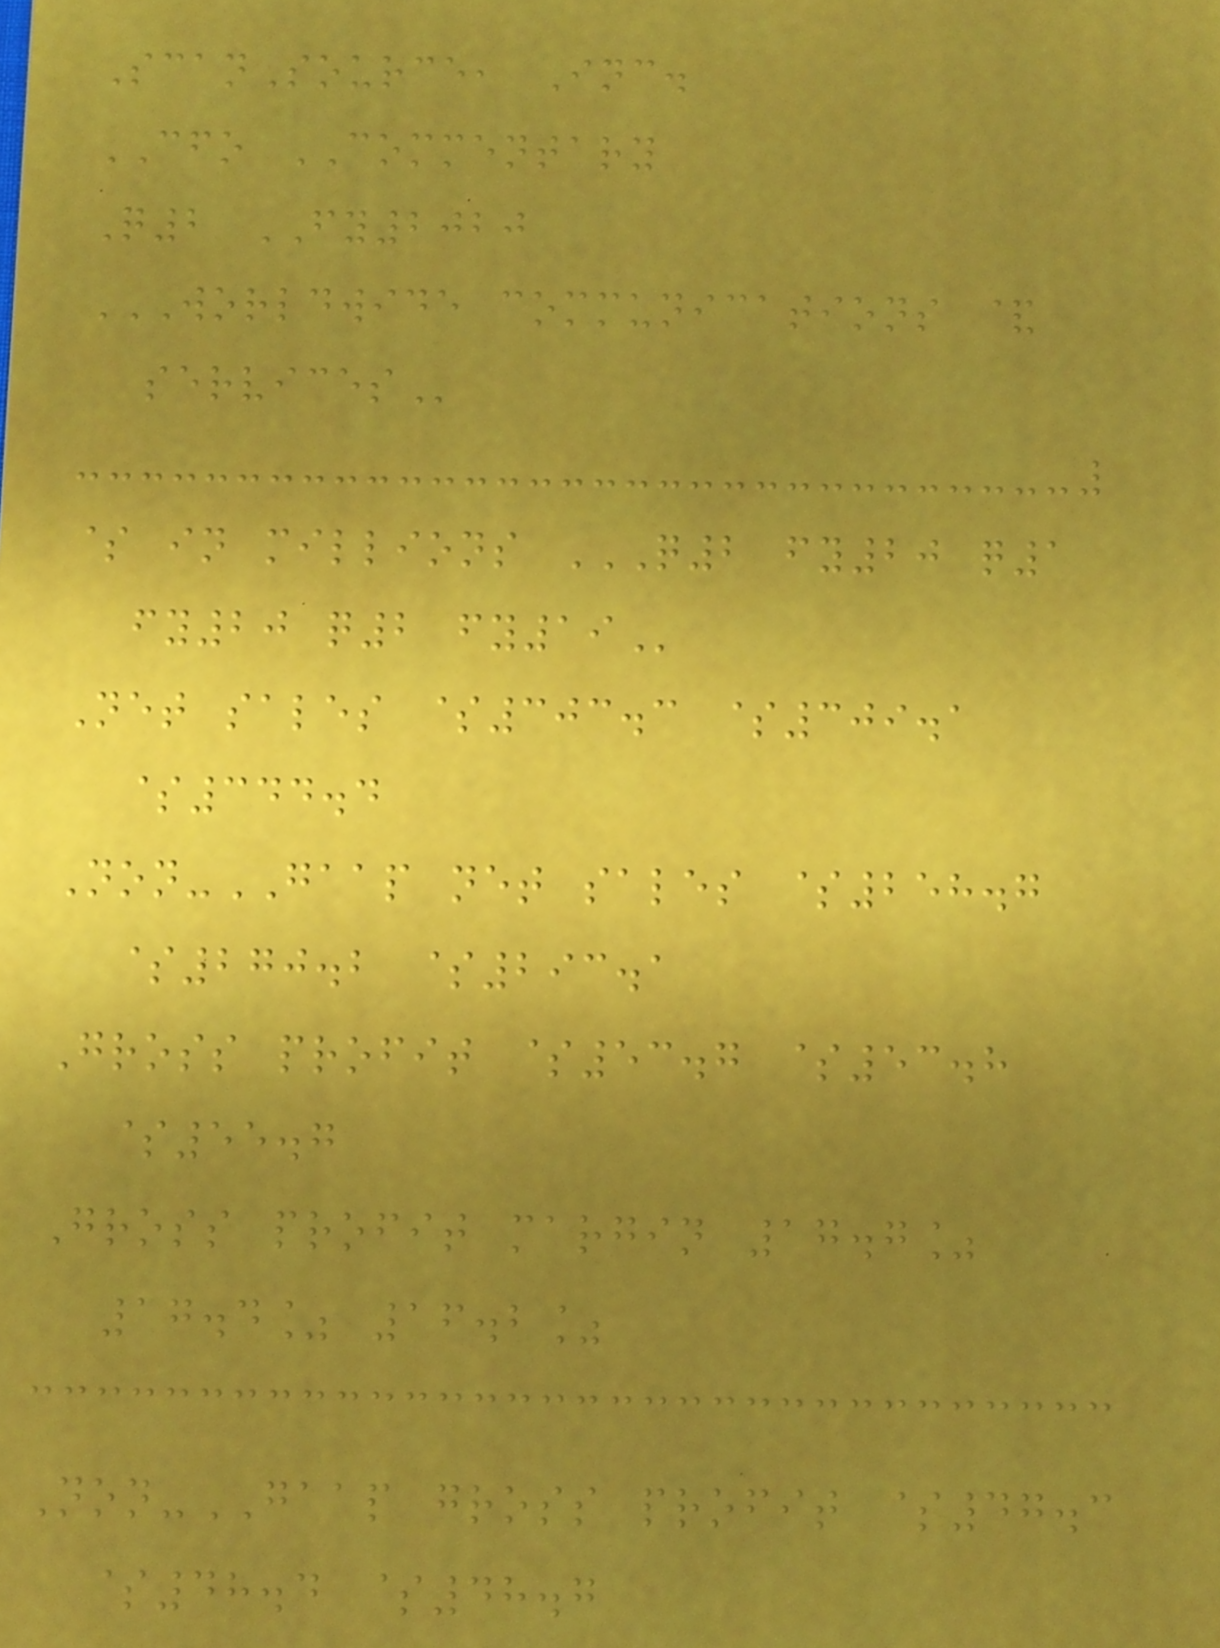ScanSource, Inc.
CFO COMMENTARY
Q2 FY2020
WORLDWIDE COMMUNICATIONS &
SERVICES
$ in millions Q2 FY20 Q1
FY20 Q2 FY19
Net sales $303.3 $309.1
$344.4
Non-GAAP net sales $258.7
$270.2 $293.1
Gross profit $53.7 $53.8
$55.7
Gross profit margin 17.7%
17.4% 16.2%
Non-GAAP gross profit $47.3
$48.4 $48.7
